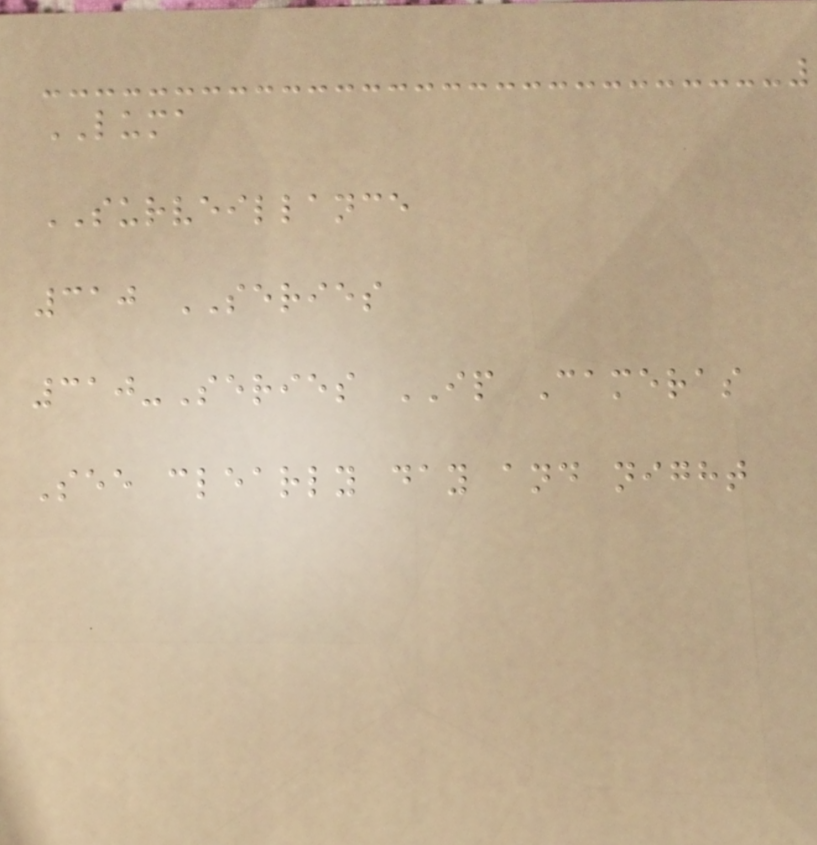LUMA
SURVEILLANCE
310 SERIES
310-Series IP Cameras
See clearly day and night
